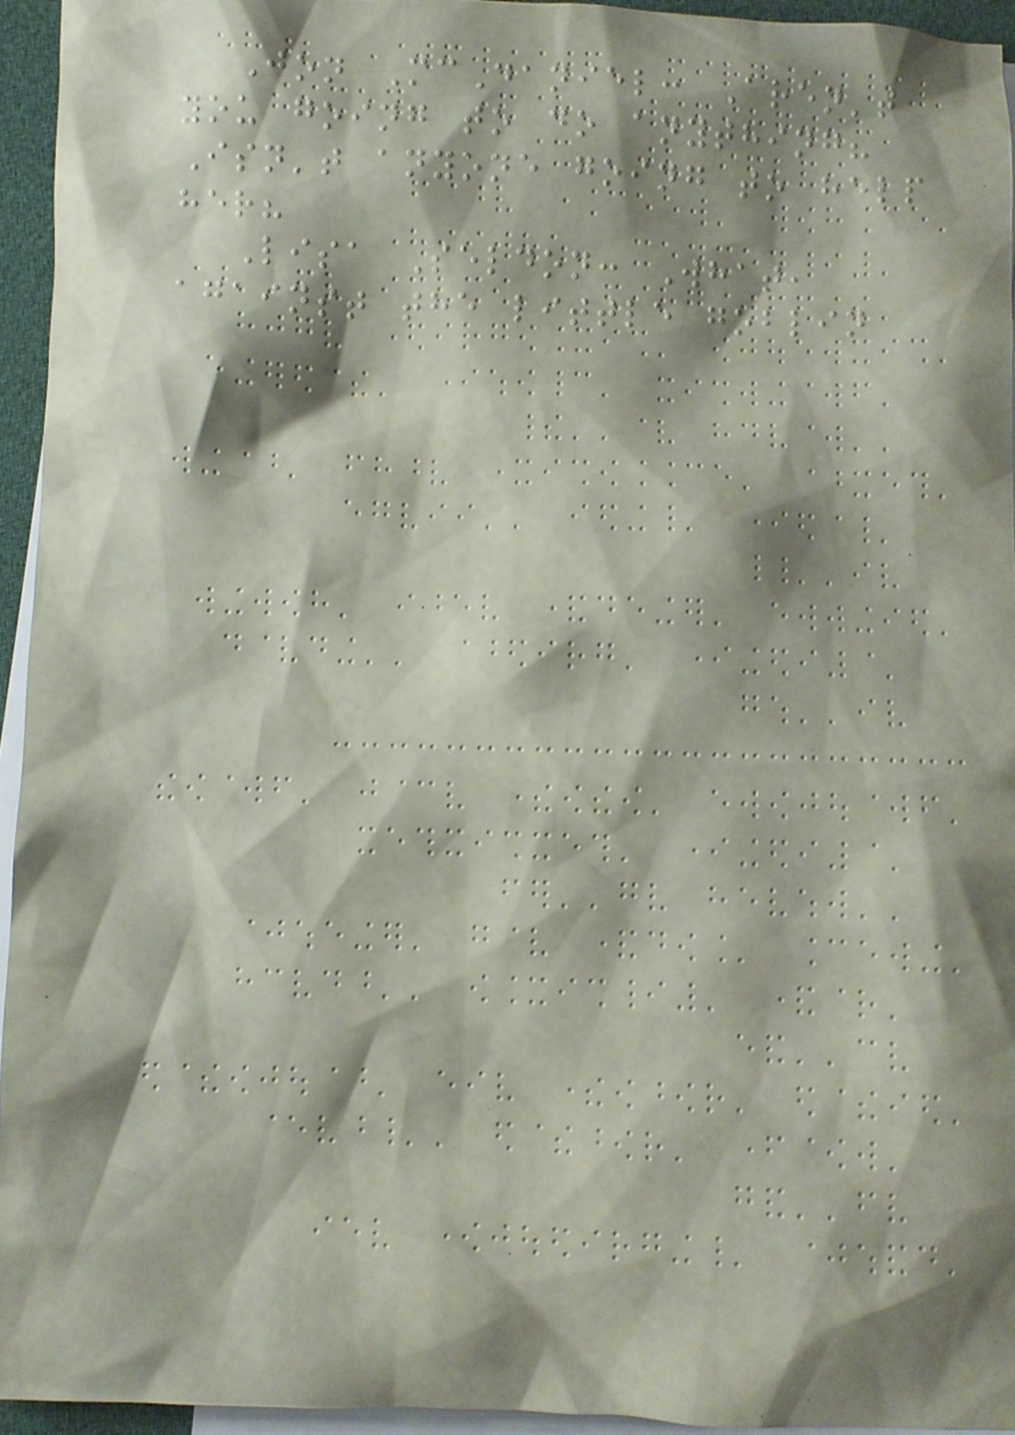Jon McDaniel: Aren't
you going to do anything?
Isn't anyone going to help
her?
Lisa Seldon: What,
against the little goblin
